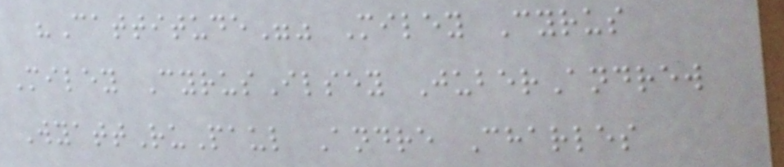"Cattitude"" Miley Cyrus
Miley CyrusIlsey JuberAndrew
WyattRuPaul Andre Charles
